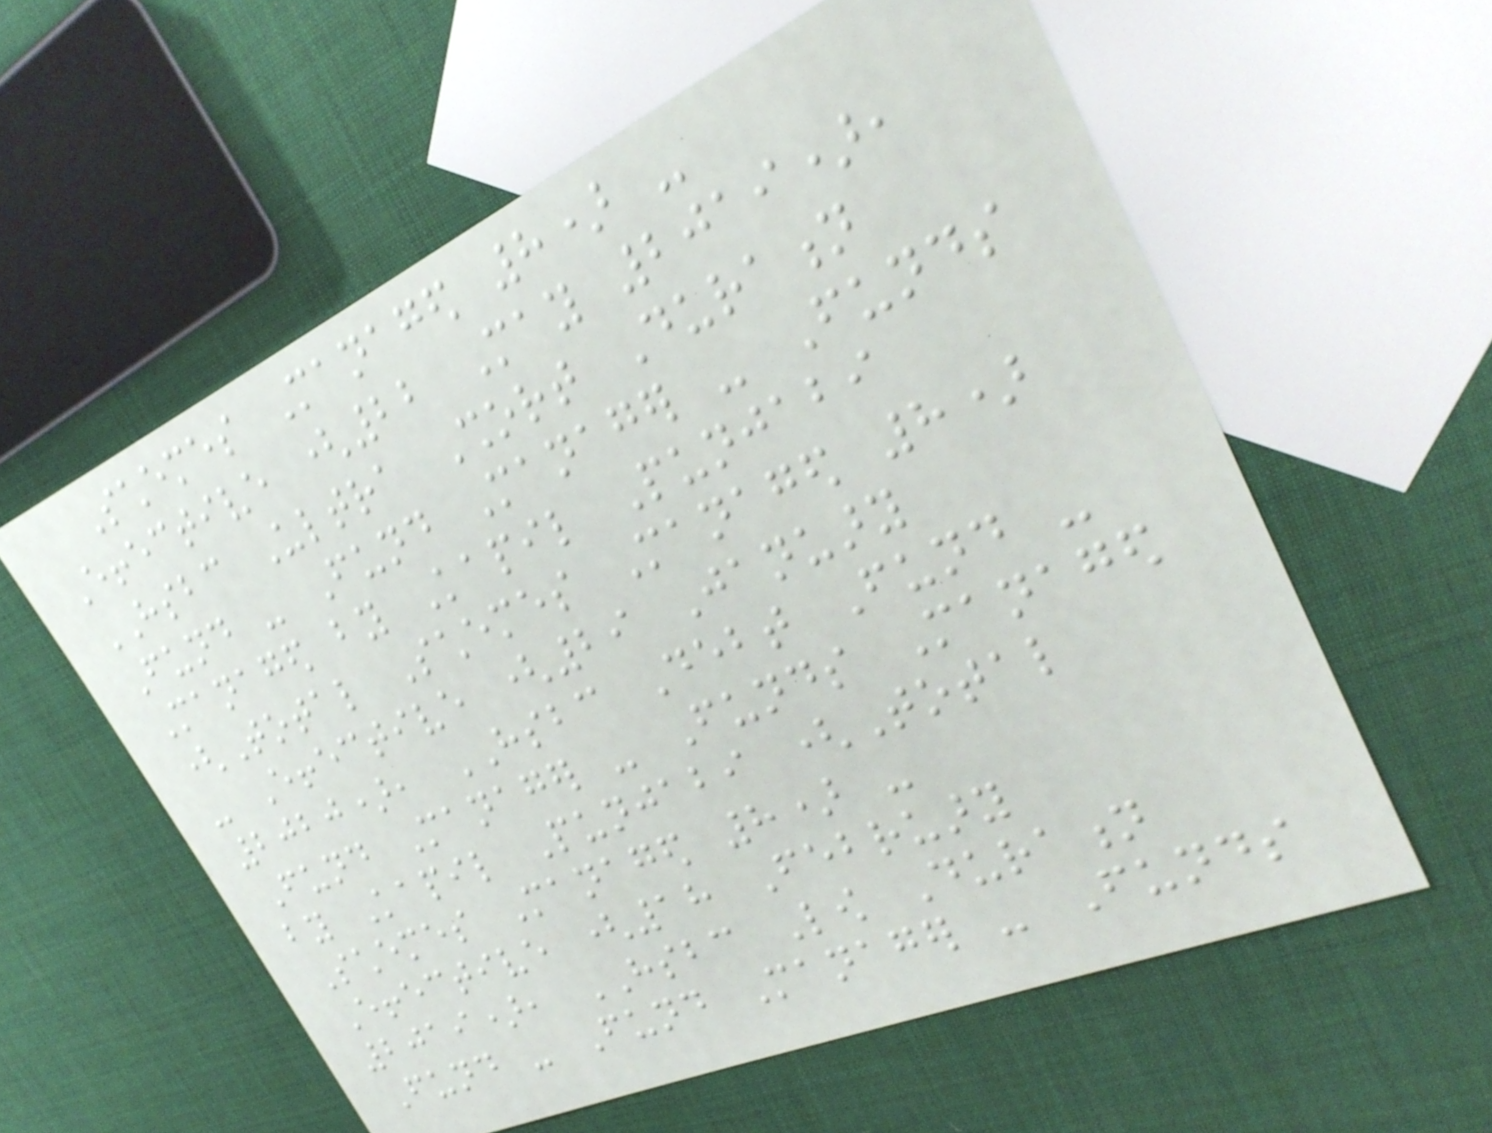Schemes Managed 8) -
Effective (22 May 2019),
HSBC Ultra Short Duration
Fund - Fund Manager - Funds
Managed by Kapil Punjabi
(Total Schemes Managed 8)
- Effective (29 January
2020), HSBC Debt Fund -
Fund Manager - Funds Managed
by Kapil Punjabi (Total
Schemes Managed 8) -
Effective (18 February
2019), HSBC Low Duration
Fund - Fund Manager - Funds
